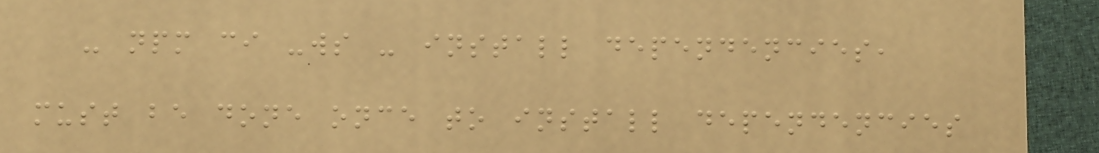- npm ci -ws - install dependencies,
must be done once to install dependencies
